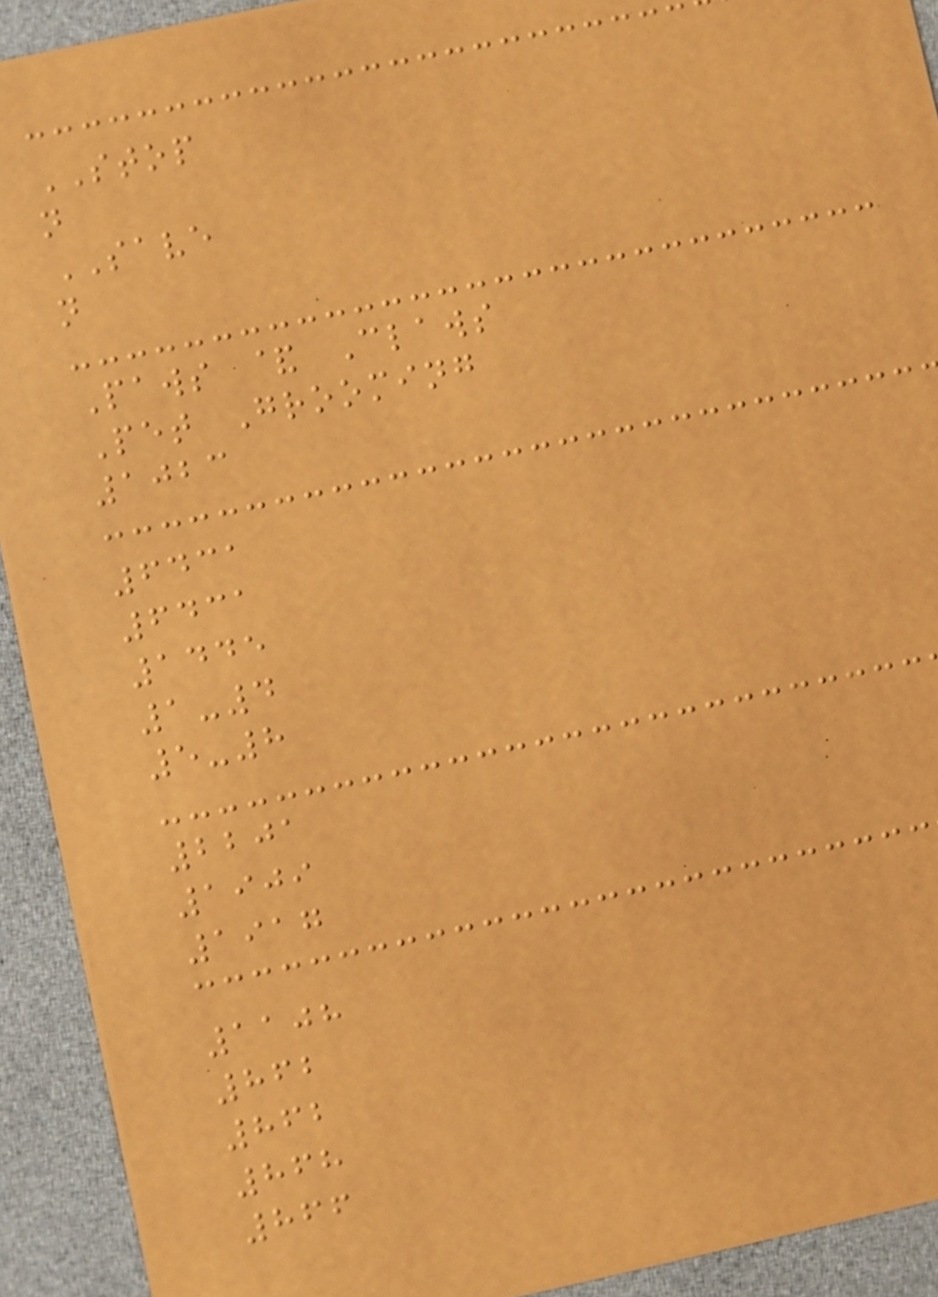STOP
n
SAVE
n
Paws & Claws
Pet Grooming
1023
6431
6431
1445
1-4
5-8
2201
1909
1917
1108
862
862
868
866
